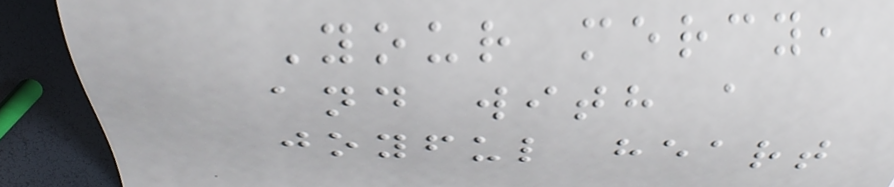Your mercy,
and with a
joyful heart
